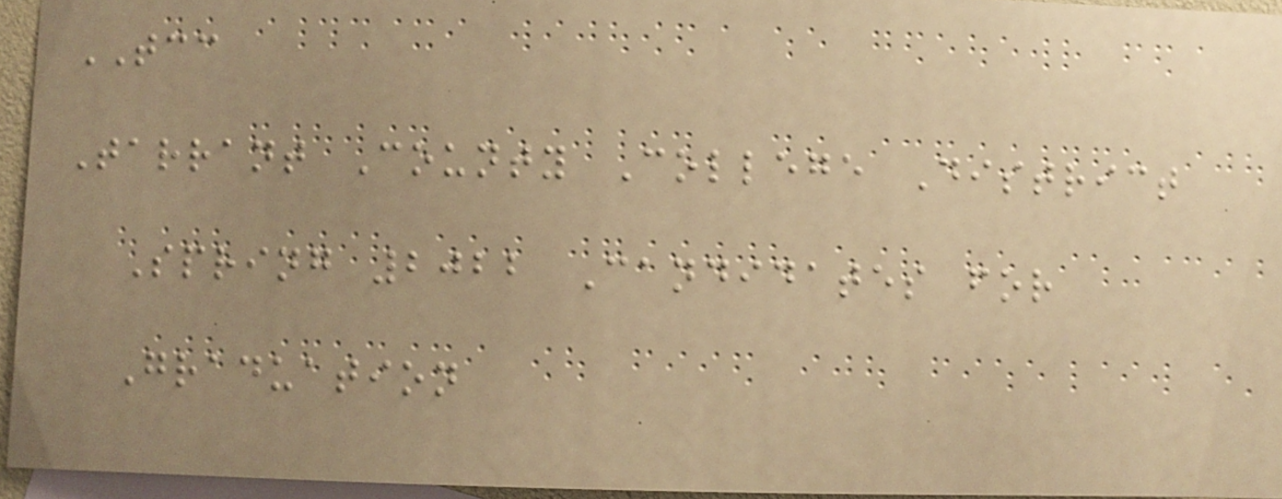TCC
Tarrant County College District
Spring 2022 Candidates for
Graduation
